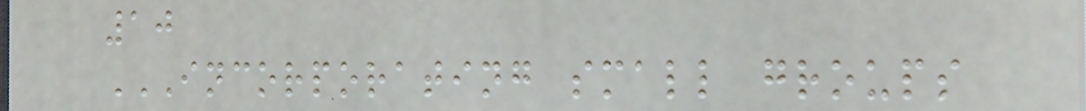10
INCORPORATING SMALL GROUPS
